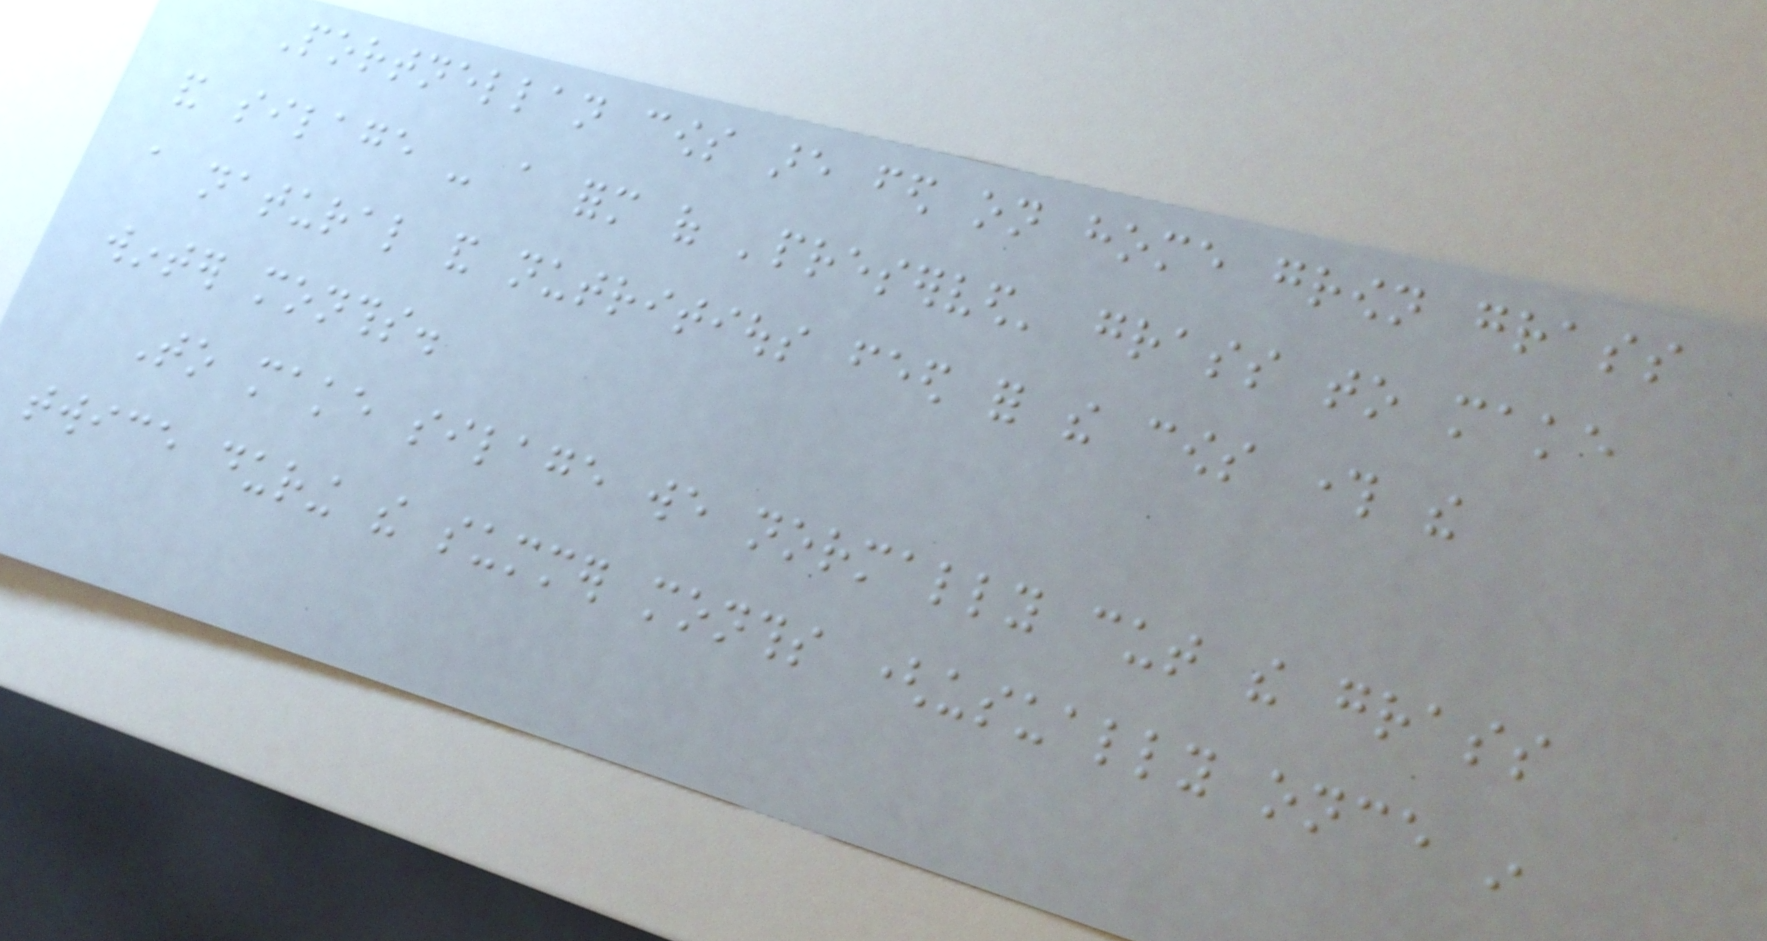Portnellan cows are fed on home grown grass
and silage - a form of 'preserved' grass to make
a natural and nutritious feed for the cows through the
winter months.
To make silage we normally cut the grass
twice during the summer months (usually once in
